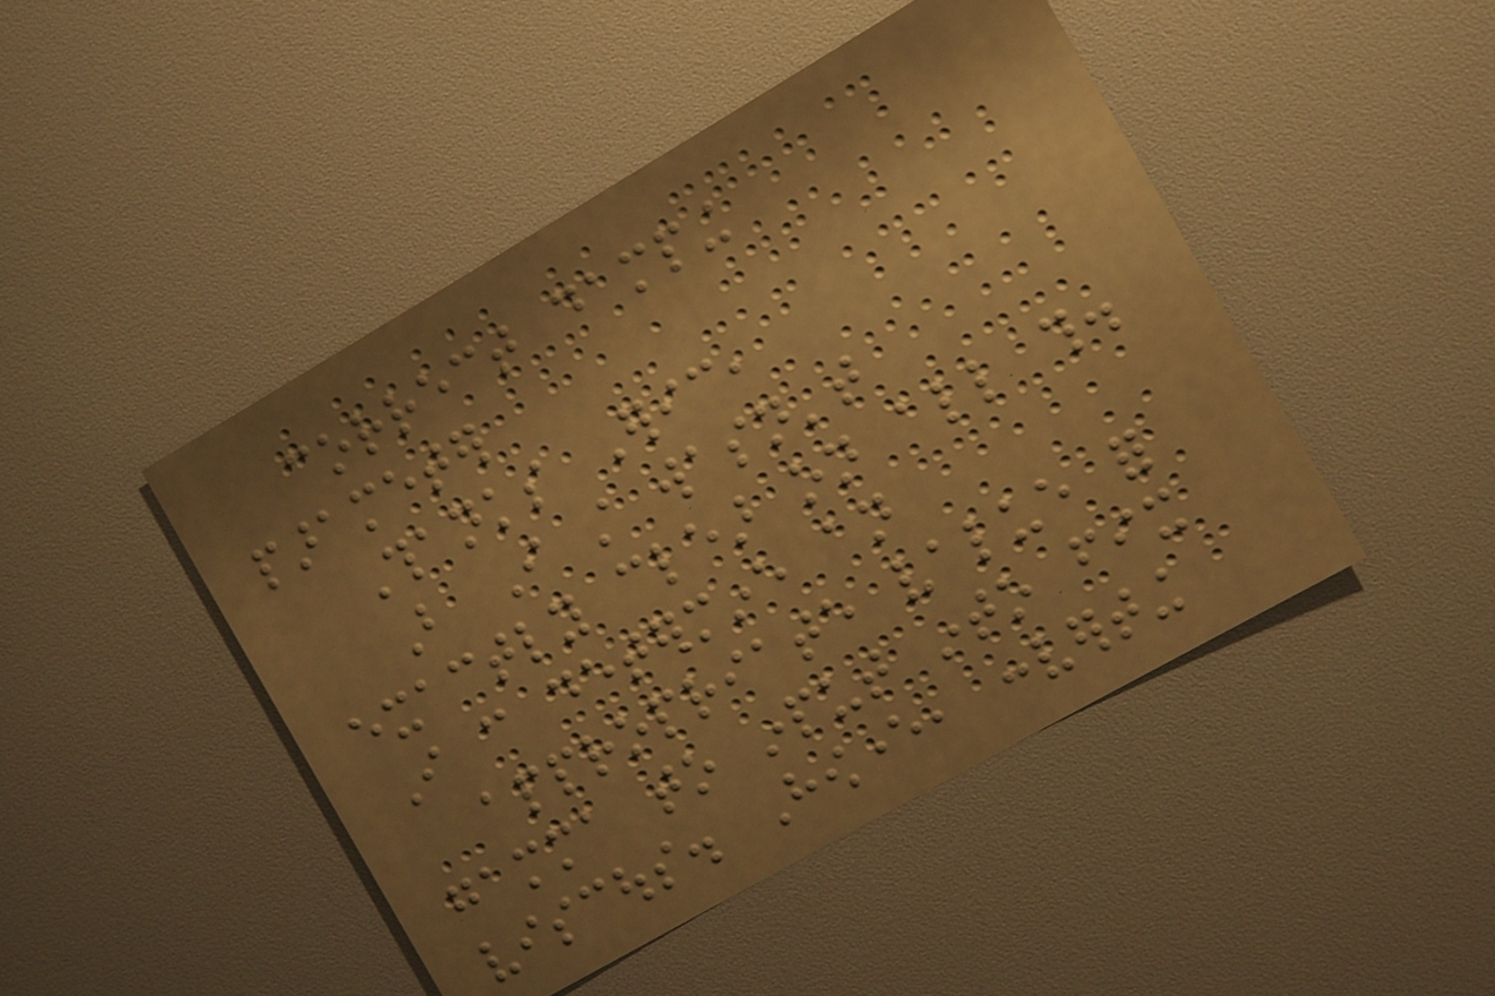correct damping
parameter
Thanks Eric,
But I still wasn't
exactly clear on all this.
I can determine an
appropriate value for
gamma to input into fix
viscous. However, converting
